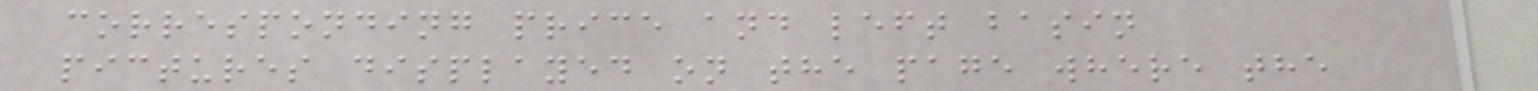corresponding price and left basin
pictures displayed on the page where the
